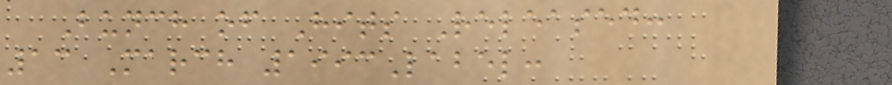Bunch of Hits Released:
13 March 1993Label:
